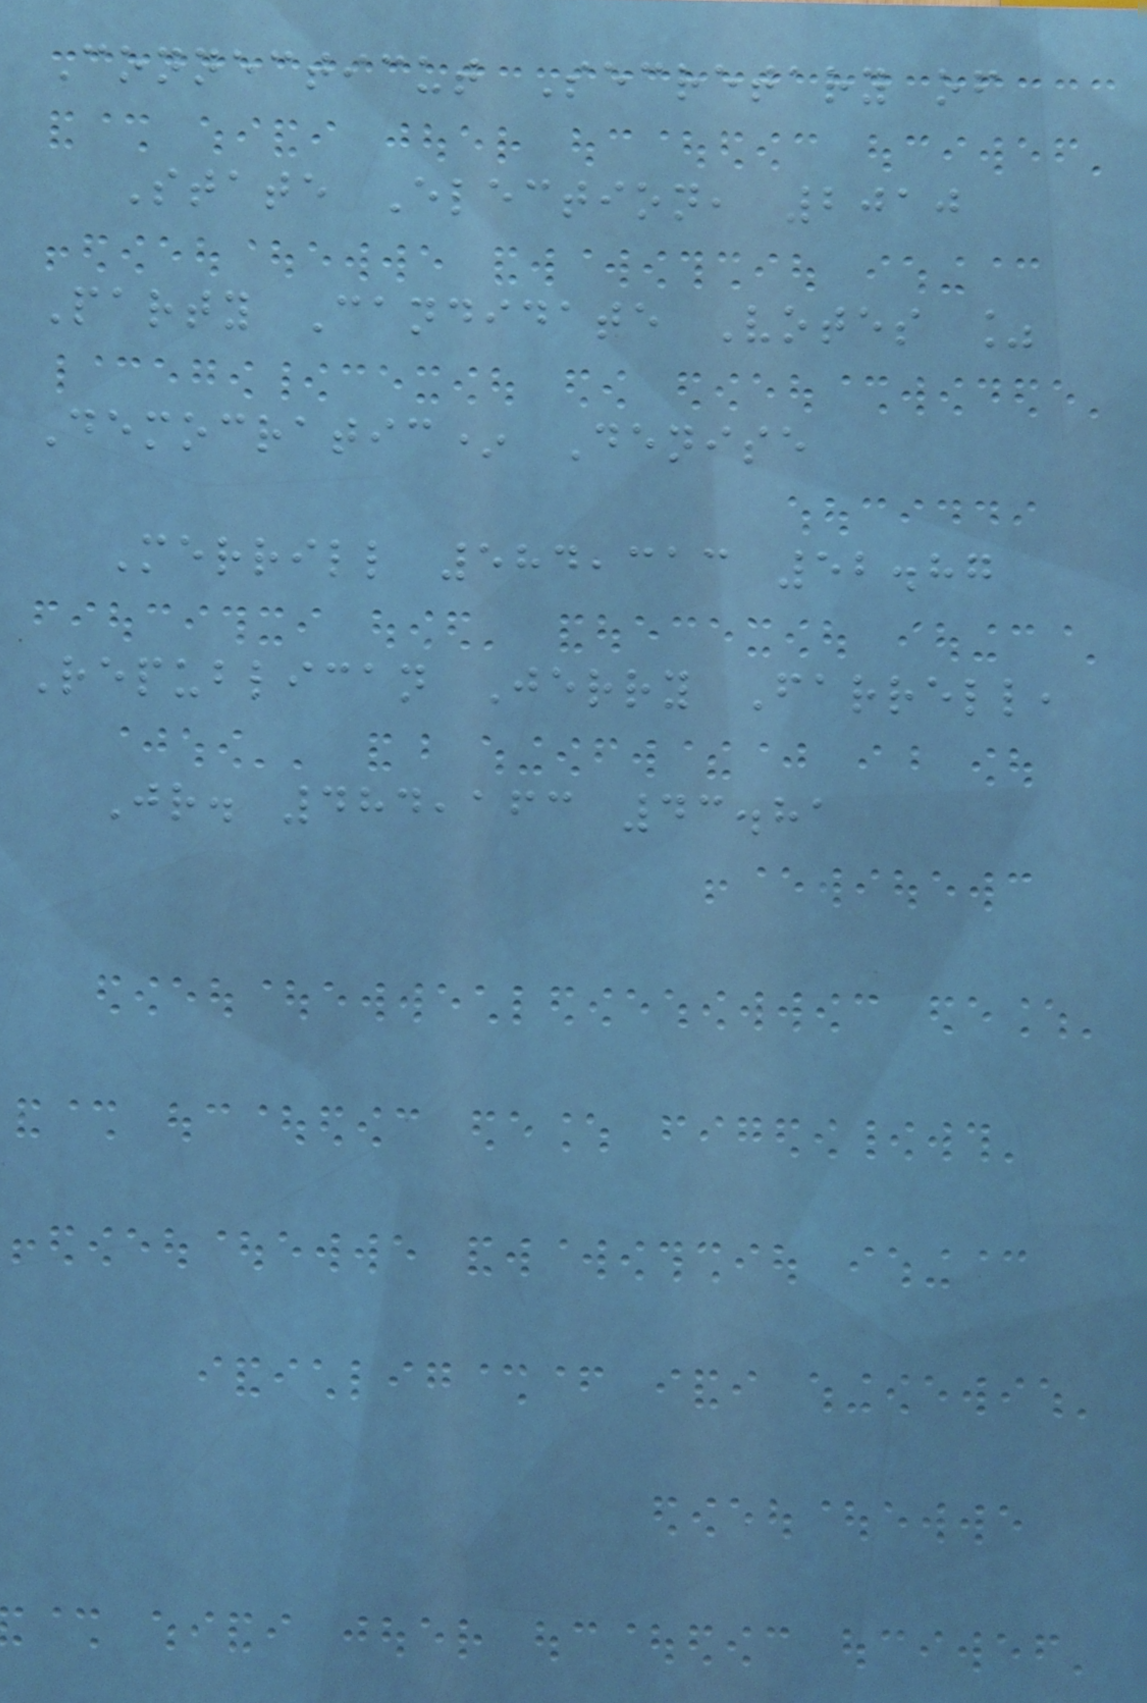Connecticut Secretary of
State Election, 2010
Party Candidate Votes %
Democratic* Denise
Merrill 584,313 52.87
Republican Jerry Farrell,
Jr. 484,163 43.81
